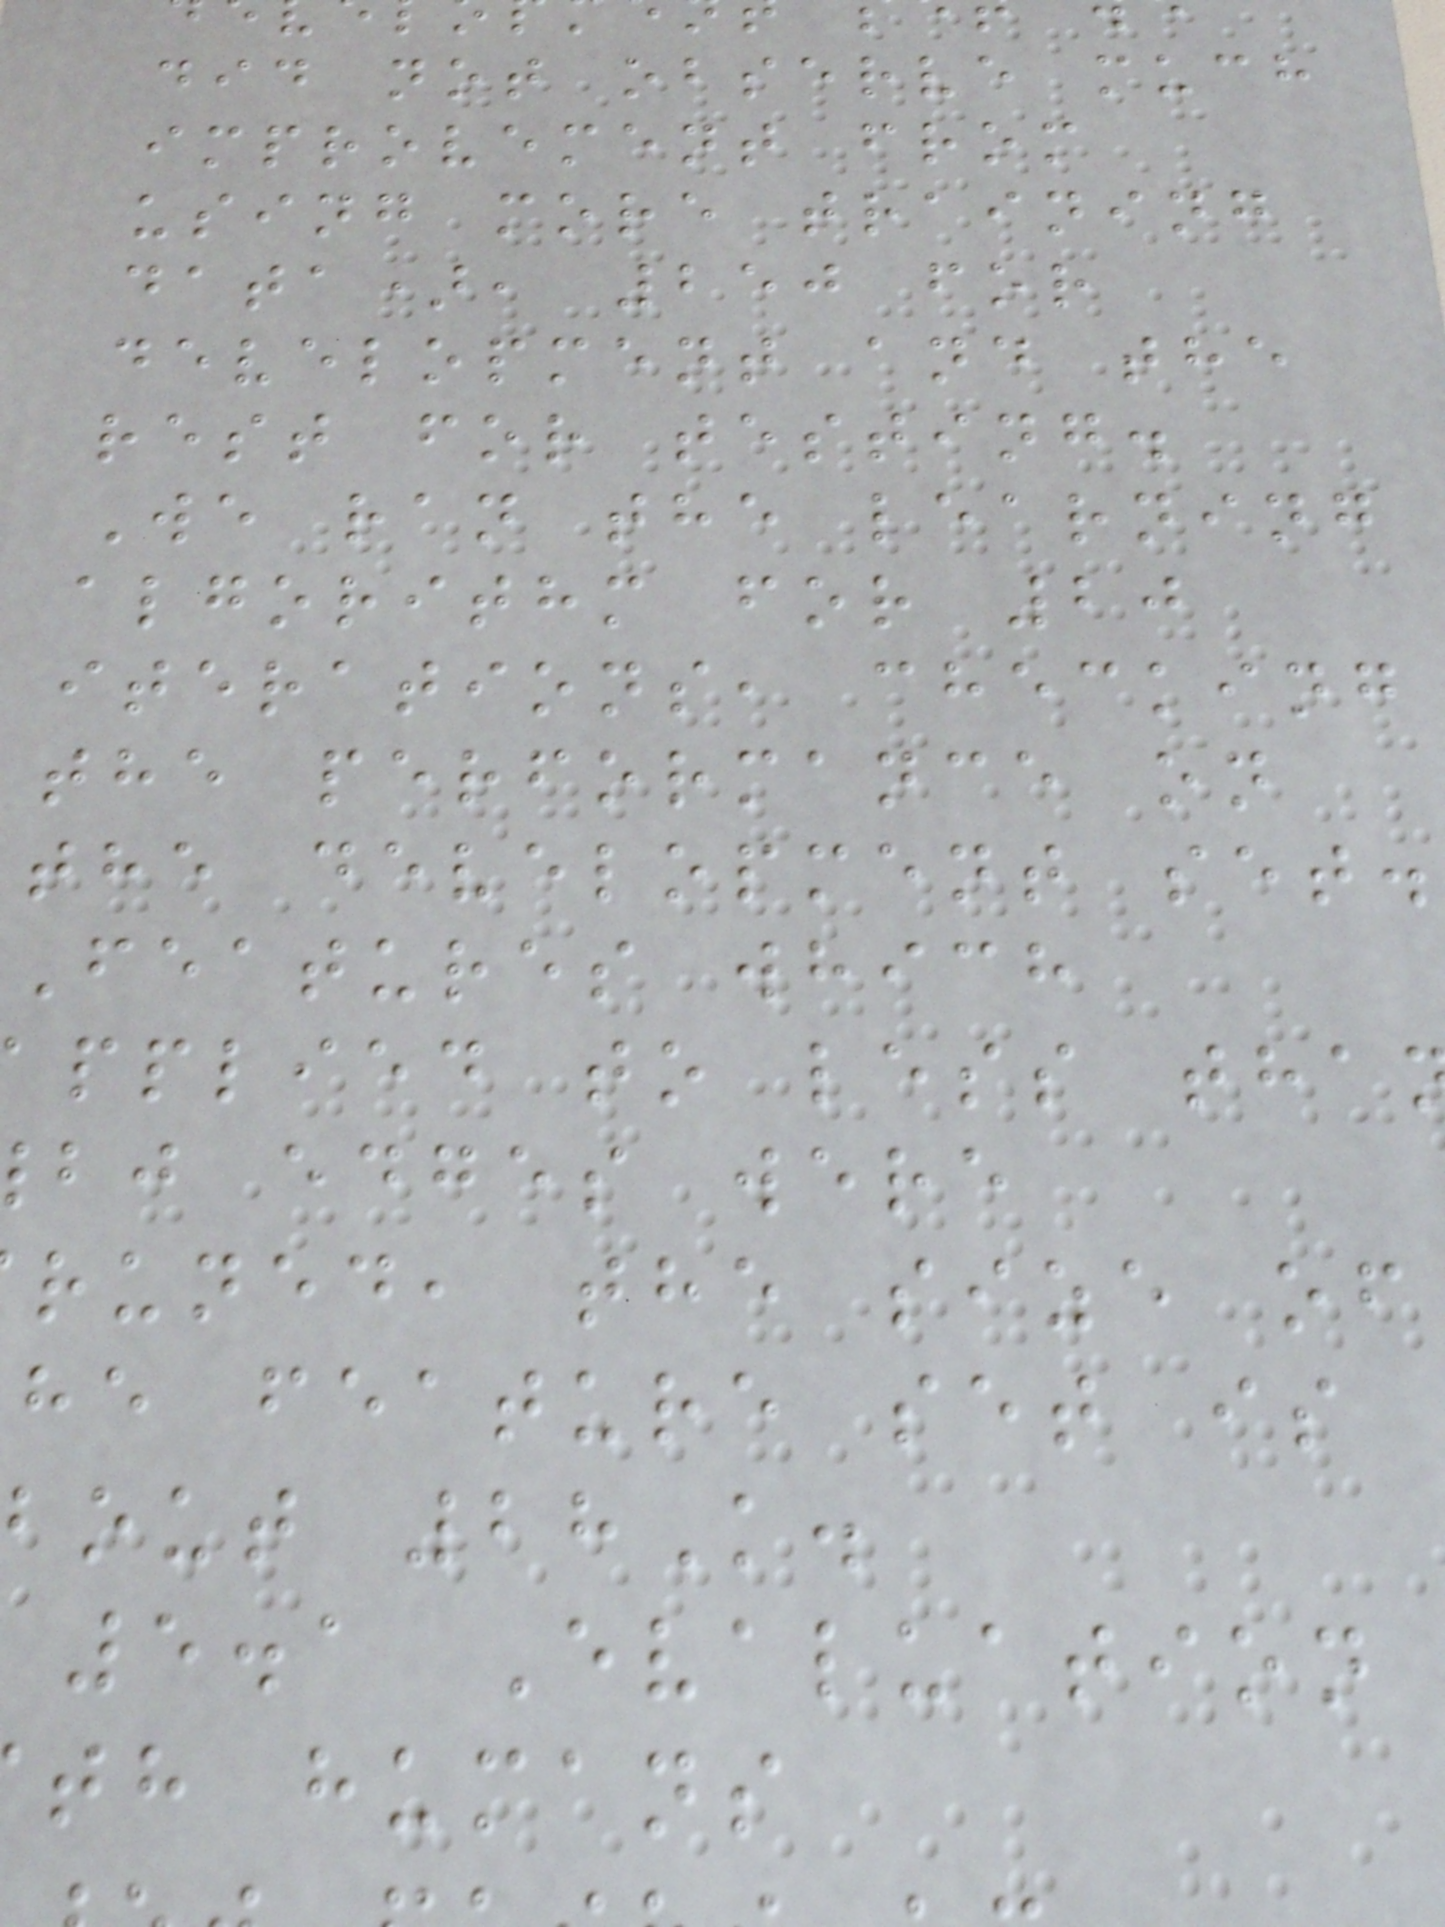did not observe much
improvement from
using more training
data), 250 for
development and the
rest for testing.
We ran the learning
algorithm for 20
iterations, checking
the performance on
the development set.
Features which
pplied to less tha
bj edges were
runed, the size of
he feature set is
bout 28K.
5.1 Evaluation
th humans
